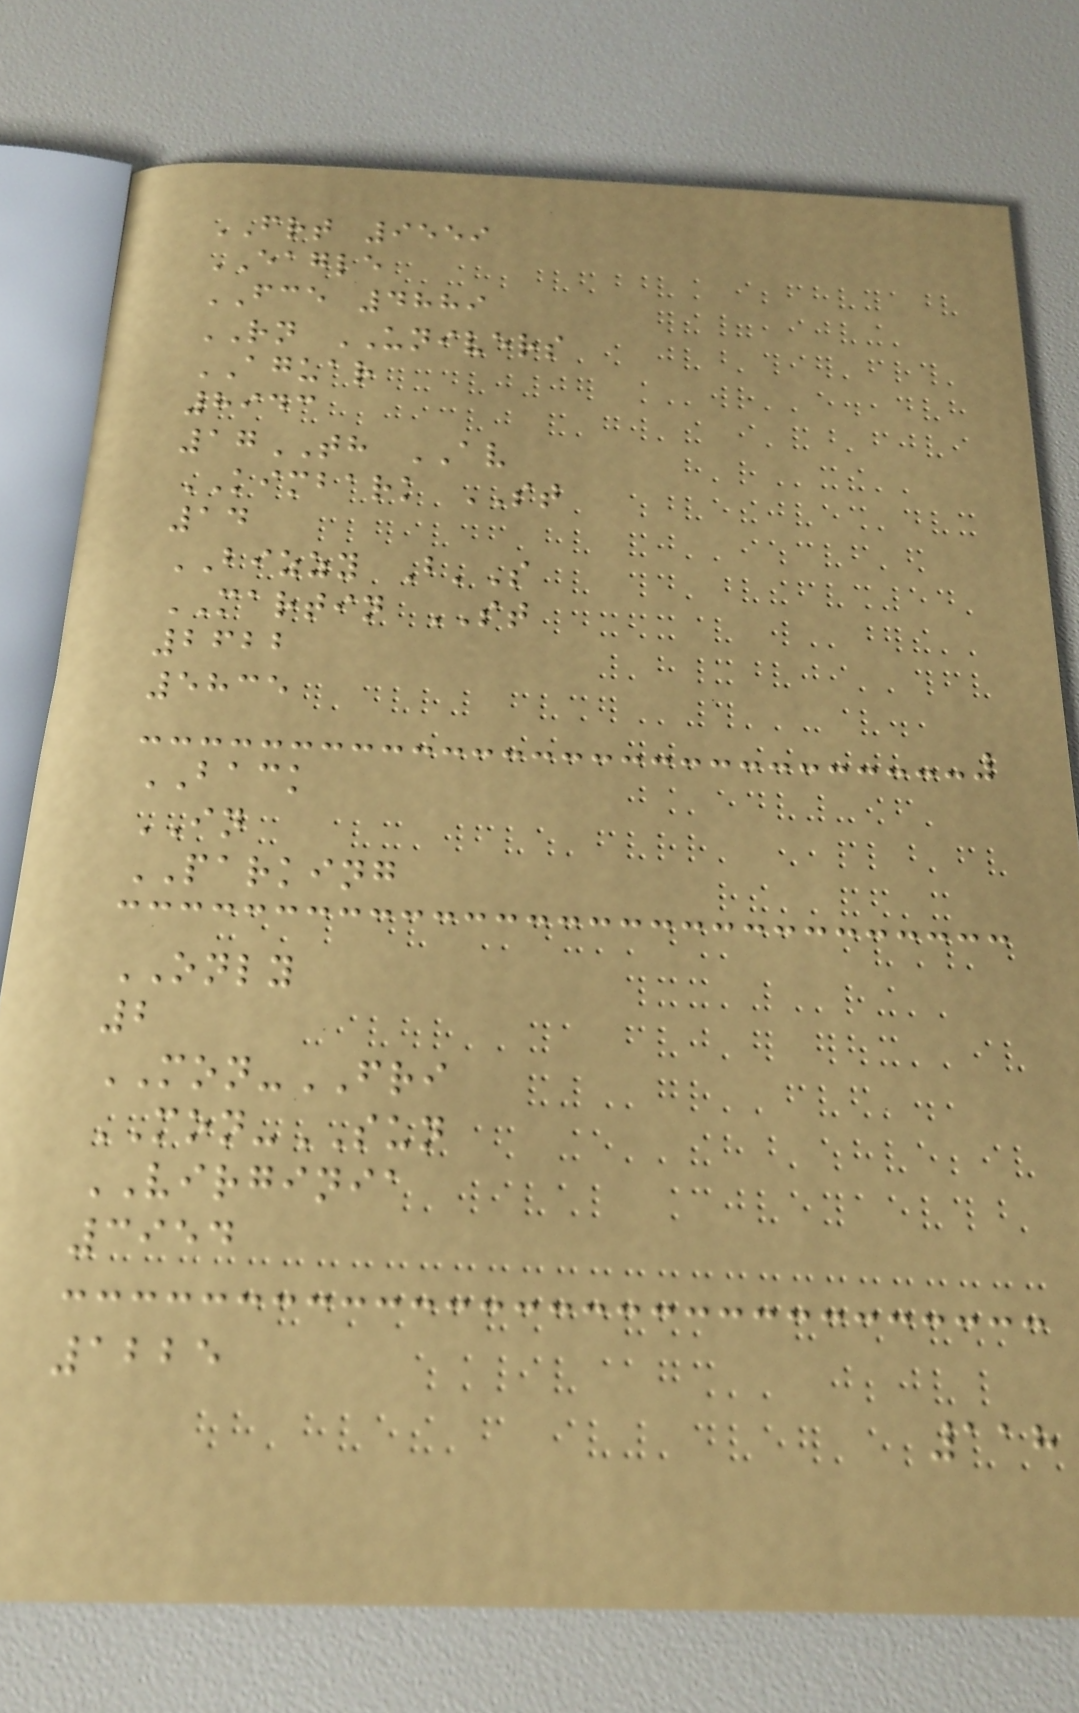FRT 9559
EAGLE
FCE 4889
RN UNIVERS
AGUAR
8943
17TH AV
KIMBARK ST
14
BIZZY B'S
MARTIN ST
2622
5835
BACK
IN
PARKING
ONLY
2
MON-FRI
MON-SUN
VIRGINIA
3954
1225
118
